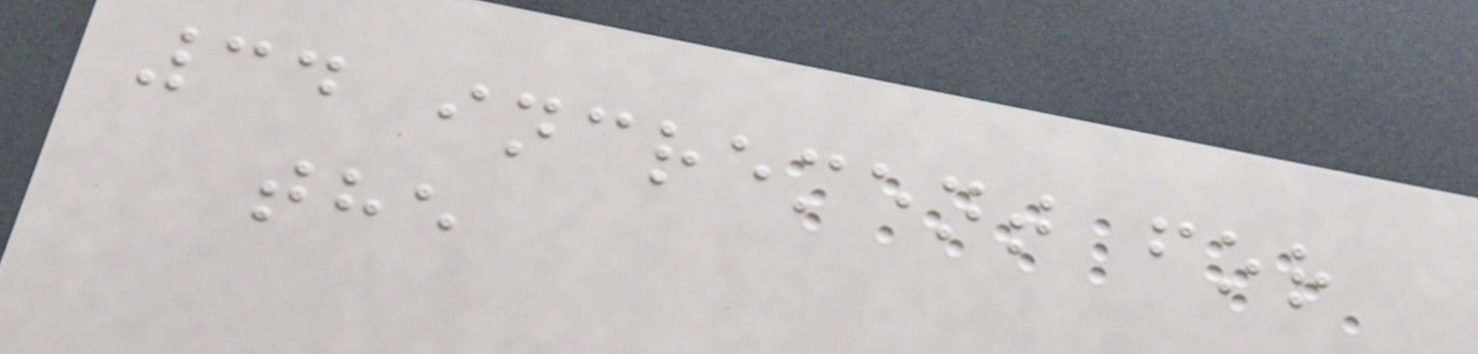34 increment for
the
